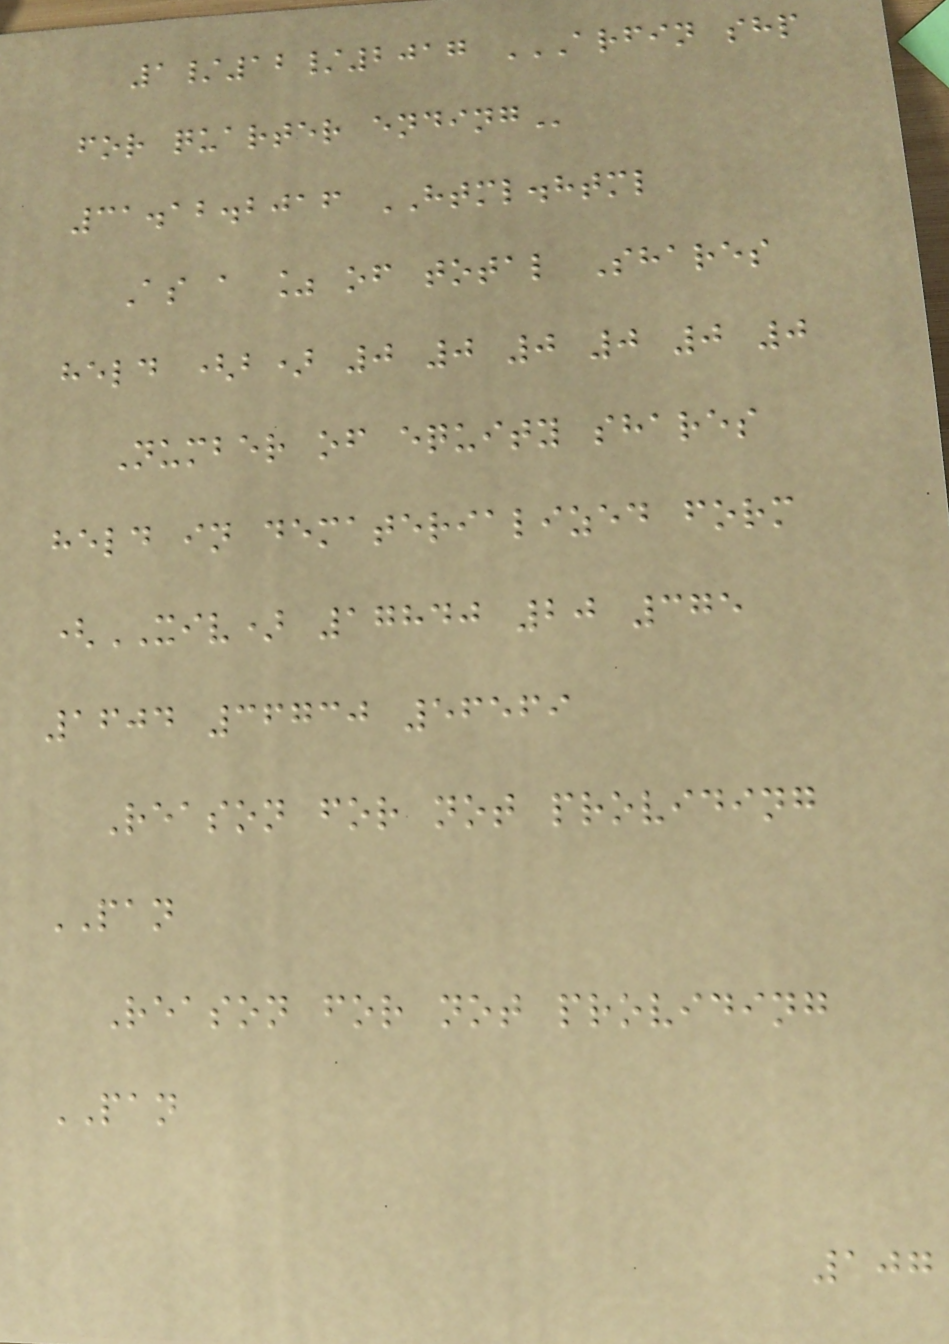1/12/2017 ARFIN SHP
FOR QUARTER ENDING
31.12.2016 HTML.html
As a % of total Shares
held (b) 0 0 0 0 0 0
Number of equity shares
held in dematerialized form
(XIV) 17840 20 375
1604 36730 56569
Reason for not providing
PAN
Reason for not providing
PAN
107
